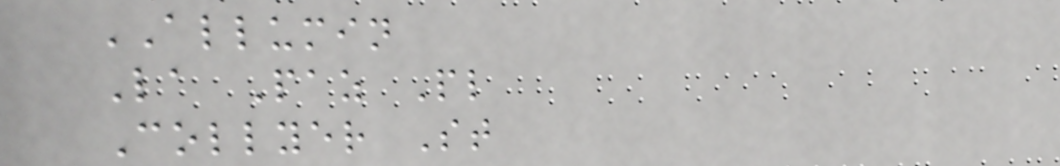ALLUMIN
La Paz Pl
Collyer St
